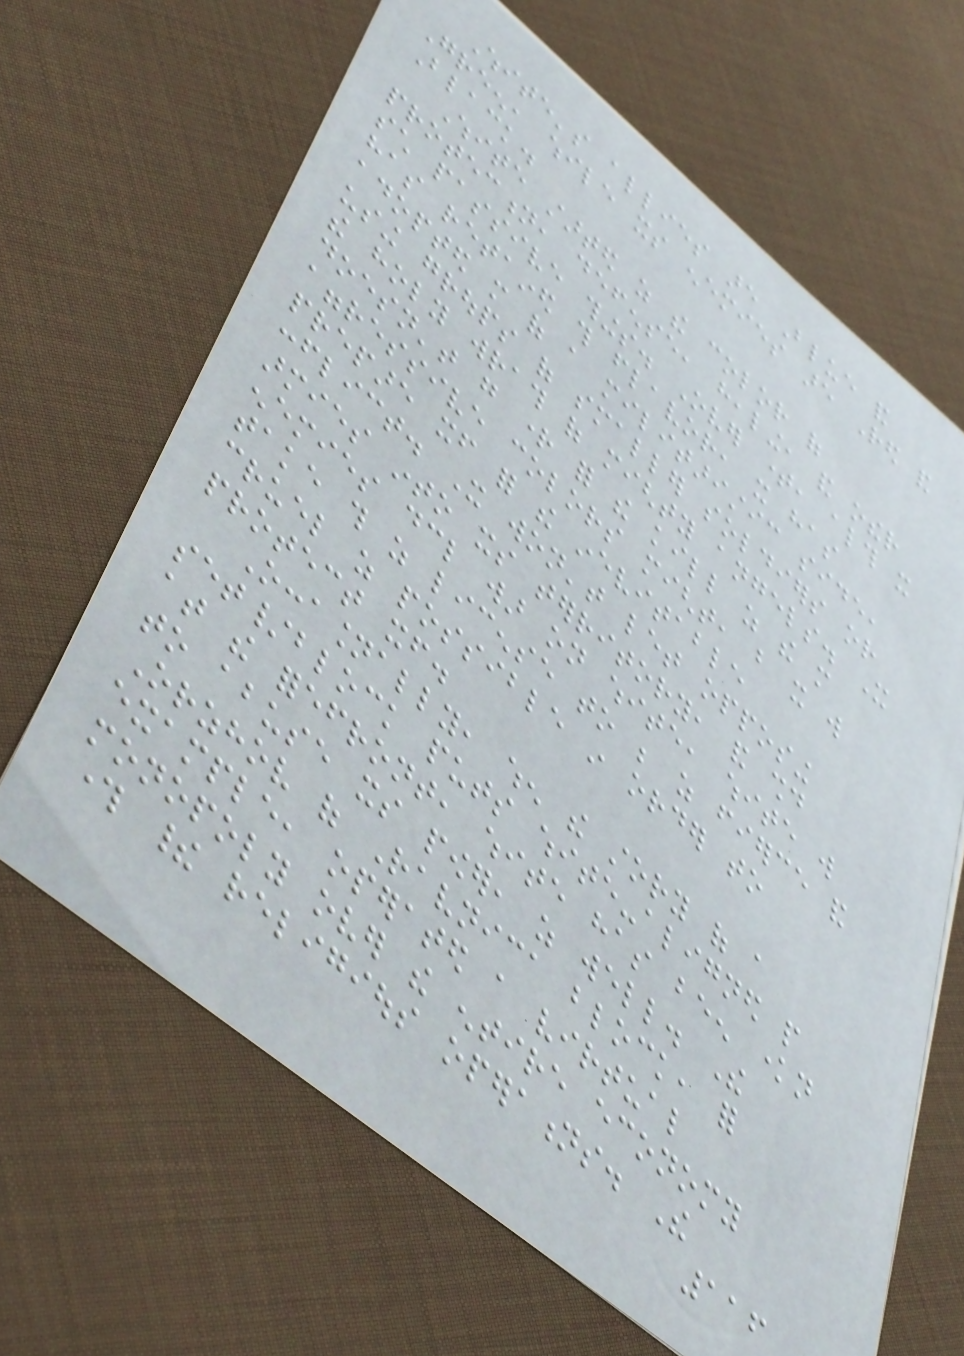White's allies are Blue and
Green, while its enemies are Red and
Black.
White started as the color of
protection, defense, healing, and other
such passive things. Over time, although it
has retained this flavor, it has
adopted more of a militaristic side,
using groups of smaller soldiers or
the holy wrath of mighty angels. It
doesn't go right for the kill as the more
aggressive colors might, but it will
prepare itself for the inevitable
conflict. It won't let opposing
armies into its territory, and should
enemies declare war on white, white will
take this as license to be as fierce and
cruel as possible in order to
protect itself.
Occasionally, when the story of a
set/block puts white-aligned people
at the forefront, white has been known
to abuse its power, as well. The
Orzhov of Ravnica block, for
example, operated a virtual
monopoly over the entire economy
through their religious operations. The
116
